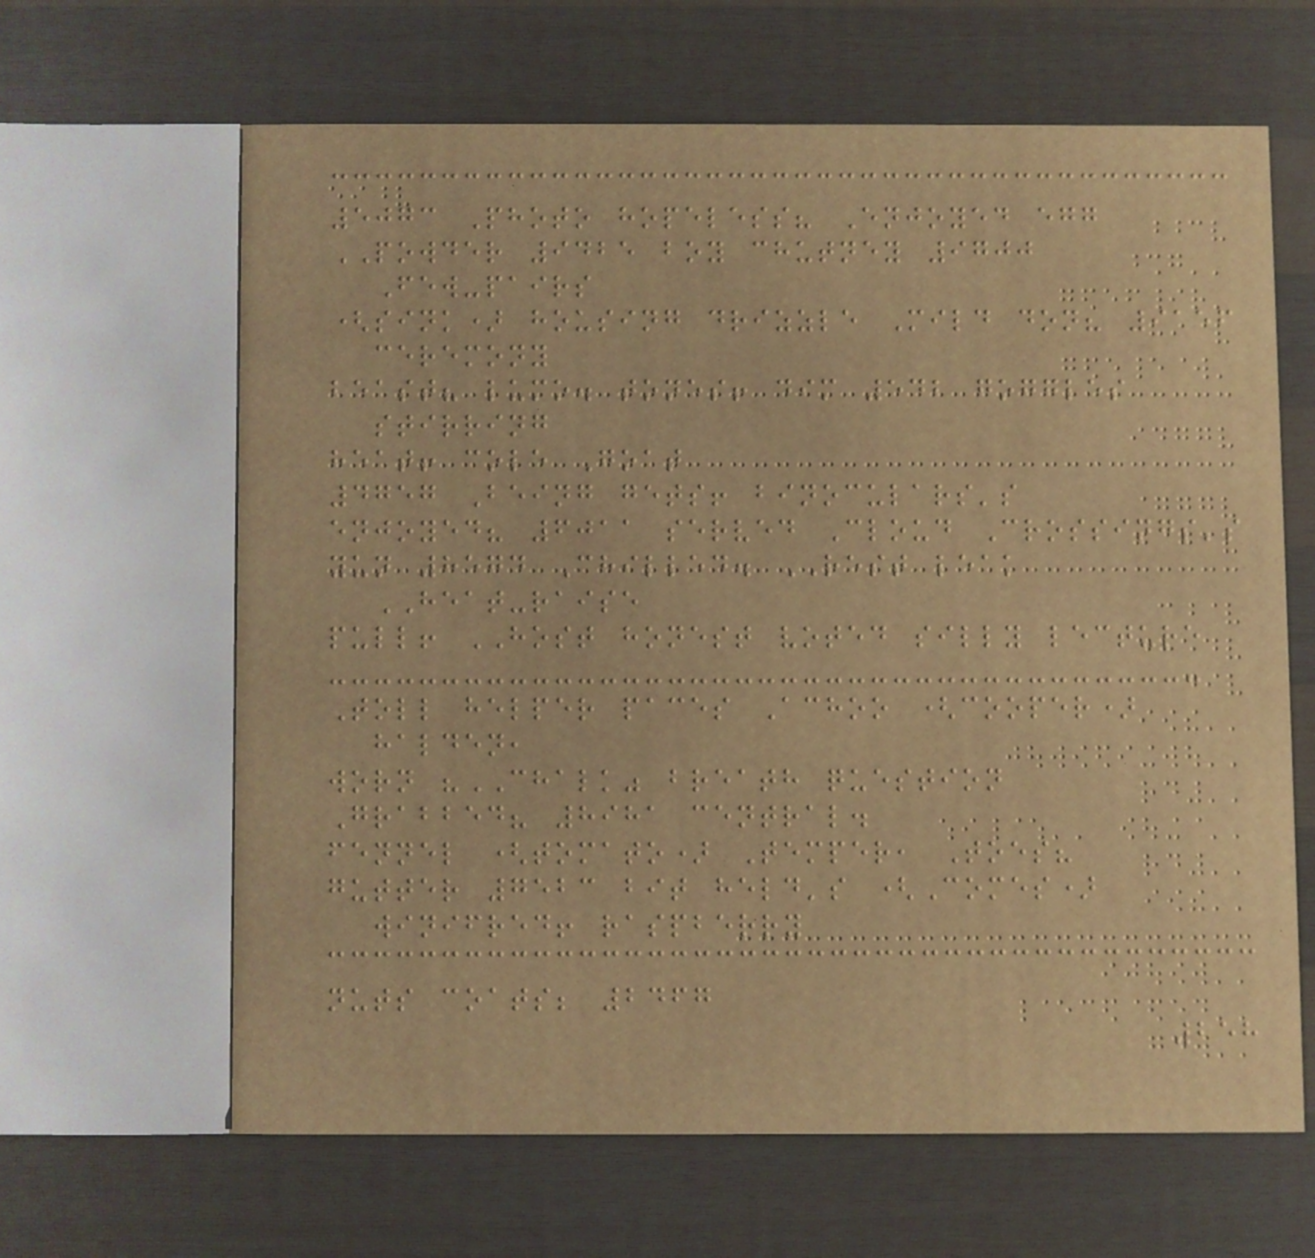5073 Photo hopeless? Enjoyed egg
POWDER 9425 boy chutney 9700
Few-pairs
(sink) housing drizzle Mild don? 9156
ceremony
beast? lumo. tones! dim 542 goggles
stirring
heat! cole Goat
4757 Being gets! binoculars's
enjoyed? 6011 served Cloud Crossings's
yun 8574 Chilled. REST leak
HEAT-raise
pull! HOST honest voted silly lecture
Toll helper paces Achoo (cooper)
halden,
worn "CHALK" breath question
Grabbed? 8981 central.
fennel (tomato) Temper, Toes?
gutter 7523 bit held's (Comes)
winifred! raspberry
nuts coats; 2467
258
